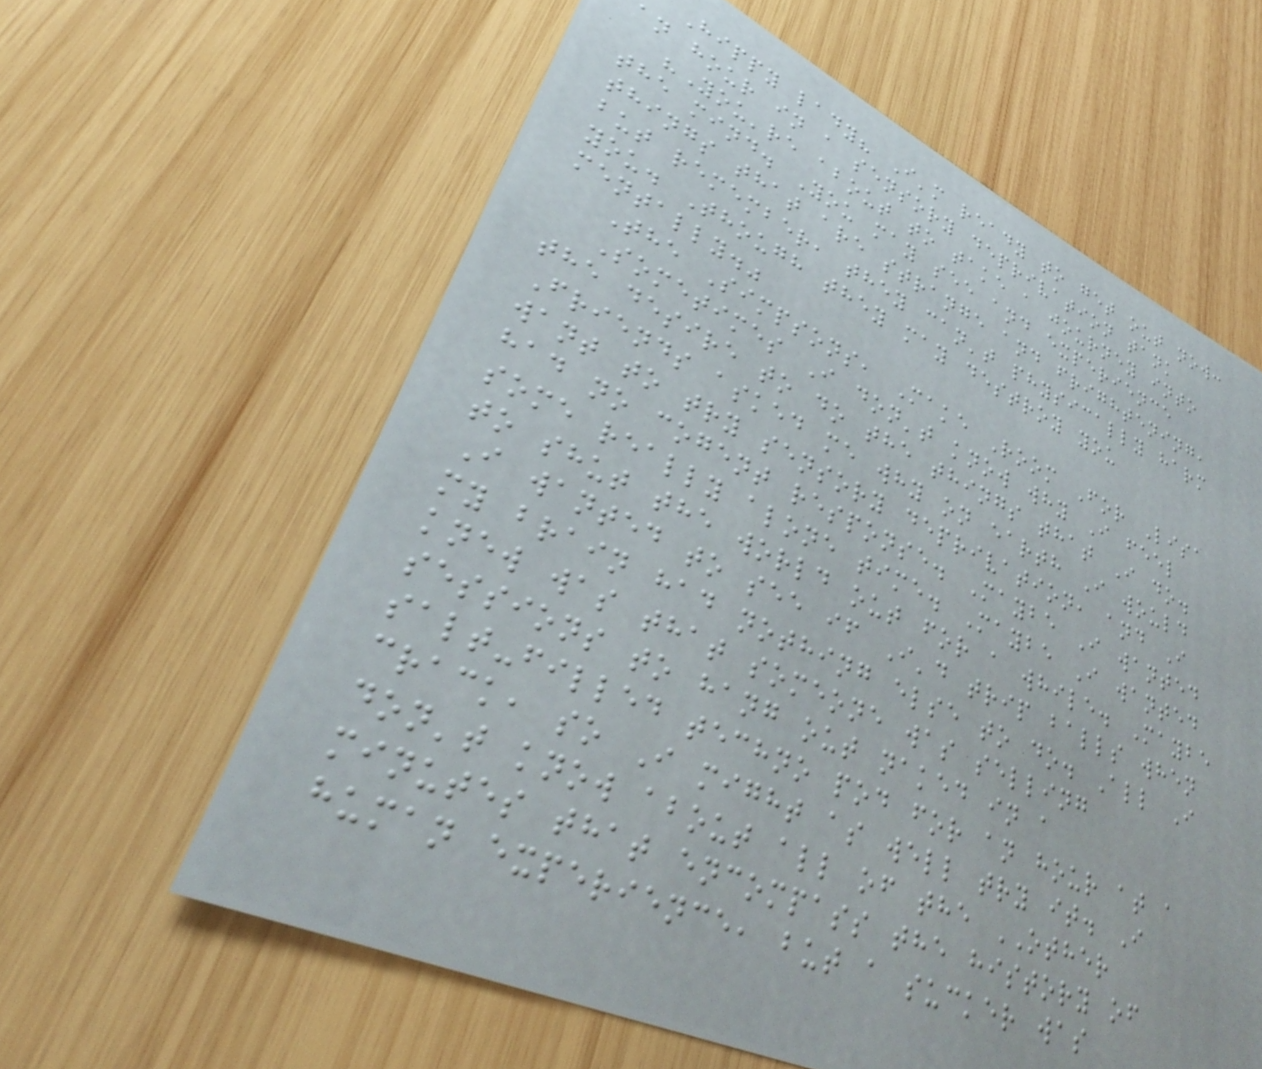Hippy lady? I'm ready to get out now:
an hour in a sensory deprivation tank
"You're about to take a journey into
the mind. You may see and experience
things that are strange and frightening,
but remember, they can't physically harm
you. Though they may destroy you
mentally."
The Simpsons, Make Room For Lisa
Sometimes I don't know why I feel
the desire to do the things that I do.
Friends asked me why on earth I would
want to try sensory deprivation, and I
had no cogent response. Maybe I wanted
some really alone time. Maybe I wanted
to shut the world out for a while. Maybe
I wanted to see if I'd trip balls when
my brain had nothing else to do. All I
knew was that someone was selling
sessions to hang out naked in a
salt-filled techno pod for an hour at a
crack, so I might as well try it. I
don't know about all of the OTHER
minutes that encompass the history of
human experience, but a sucker was
